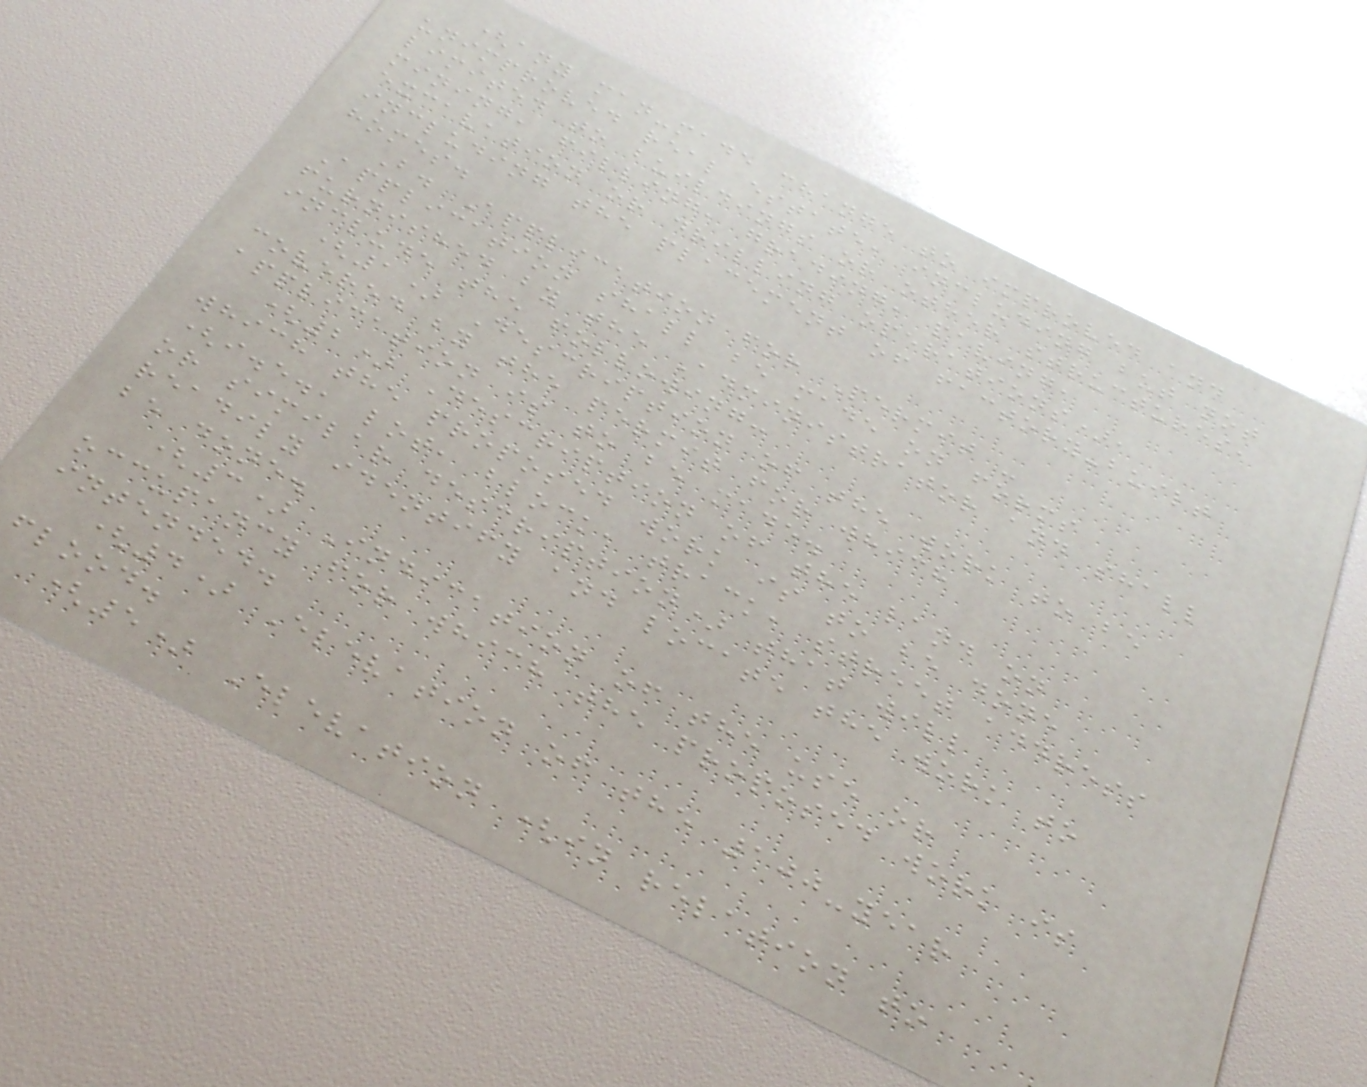(any man-made change to improved and
unimproved real estate, including but not
limited to buildings or other structures,
mining, filling, grading, paving,
excavation or drilling operations),
including the placement of factory-built
homes.
B. Application for Permit -
Application shall be made on forms
furnished by the Administrator and shall
include the following:
(1) Description of the work to be
covered by the permit for which
application is to be made.
(2) Description of the land on
which the proposed work is to be done
(i.e., lot, block, track, street address
or similar description) that will
readily identify and locate the work to
be done.
(3) Indication of the use or
occupancy for which the proposed work is
intended.
(4) Elevation of the 100-year
flood.
(5) Elevation (in relation to
